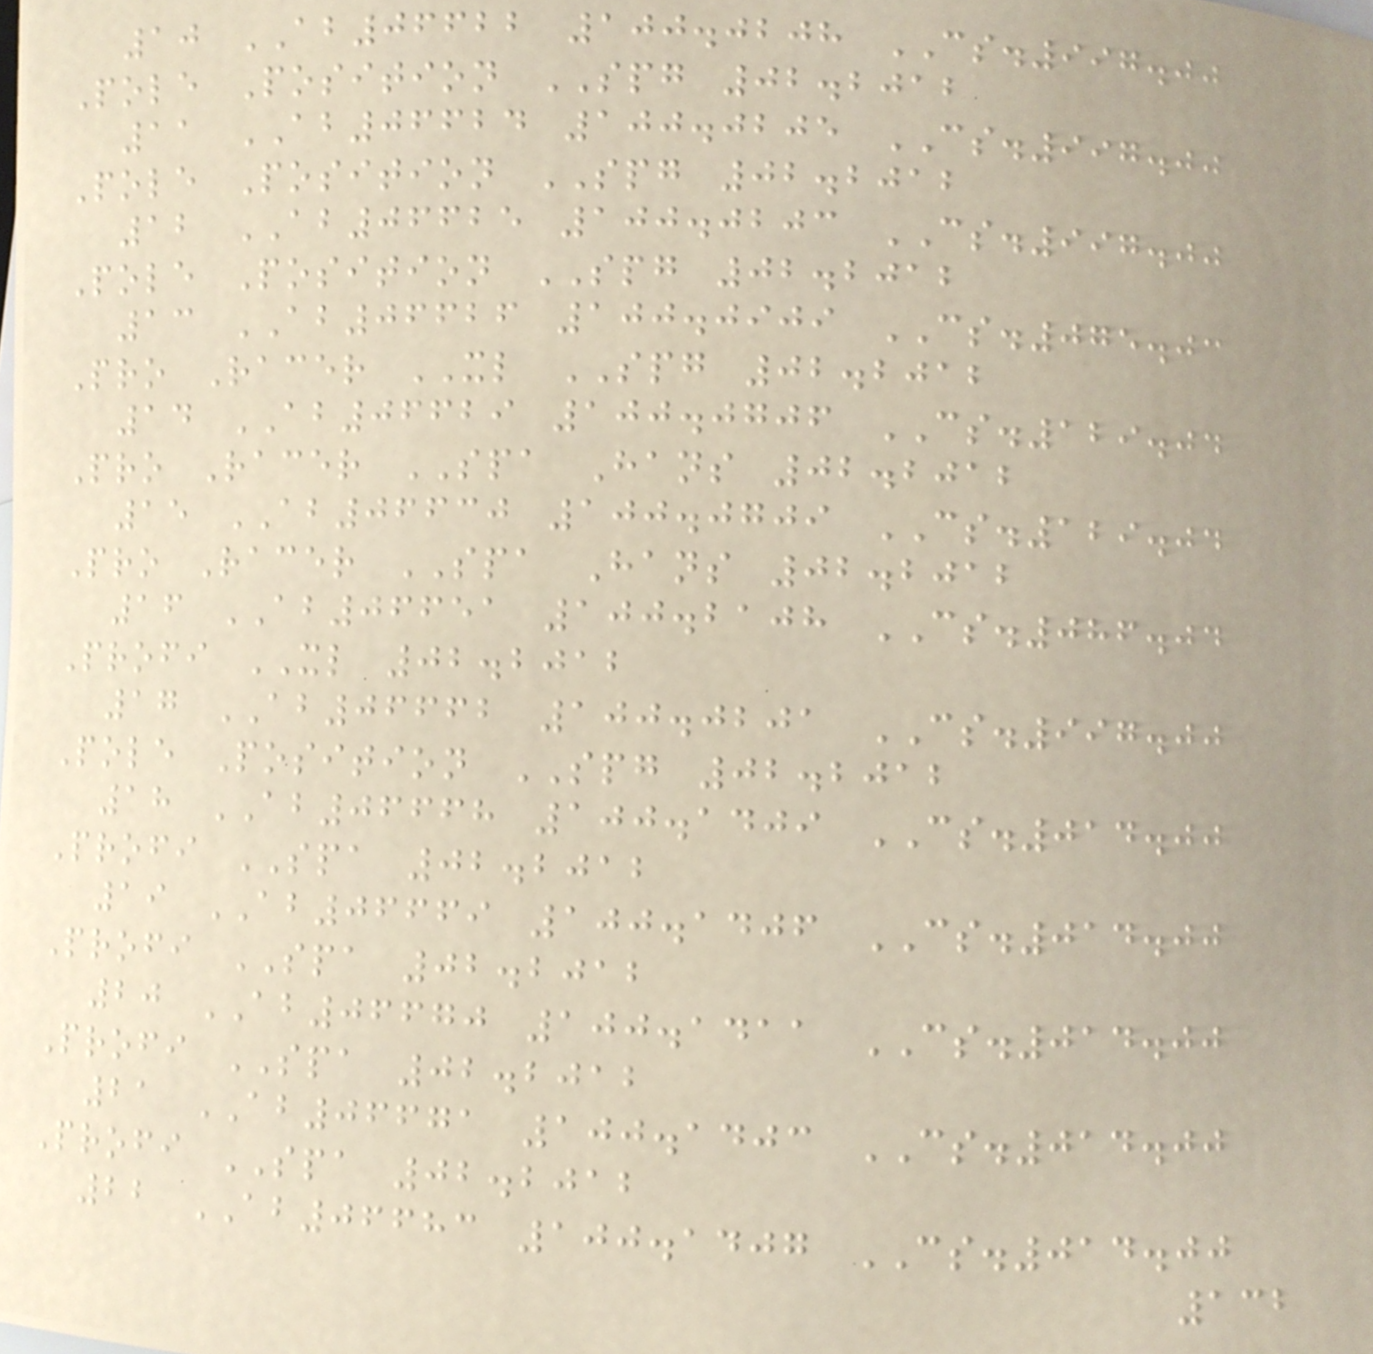10 AB06622 100.0208 CS.997.00
Pole Position SPG 02.2012
11 AB06624 100.0205 CS.997.00
Pole Position SPG 02.2012
12 AB06625 100.0203 CS.997.00
Pole Position SPG 02.2012
13 AB06626 100.0909 CS.075.03
Pro Racer XL SPG 02.2012
14 AB06629 100.0706 CS.129.04
Pro Racer SPA Hans 02.2012
15 AB06630 100.0709 CS.129.04
Pro Racer SPA Hans 02.2012
16 AB06651 100.2108 CS.086.04
Profi XL 02.2012
17 AB06662 100.0201 CS.997.00
Pole Position SPG 02.2012
18 AB06668 100.1409 CS.014.00
Profi SPA 02.2012
19 AB06669 100.1406 CS.014.00
Profi SPA 02.2012
20 AB06670 100.1411 CS.014.00
Profi SPA 02.2012
21 AB06671 100.1403 CS.014.00
Profi SPA 02.2012
22 AB06683 100.1407 CS.014.00
132
